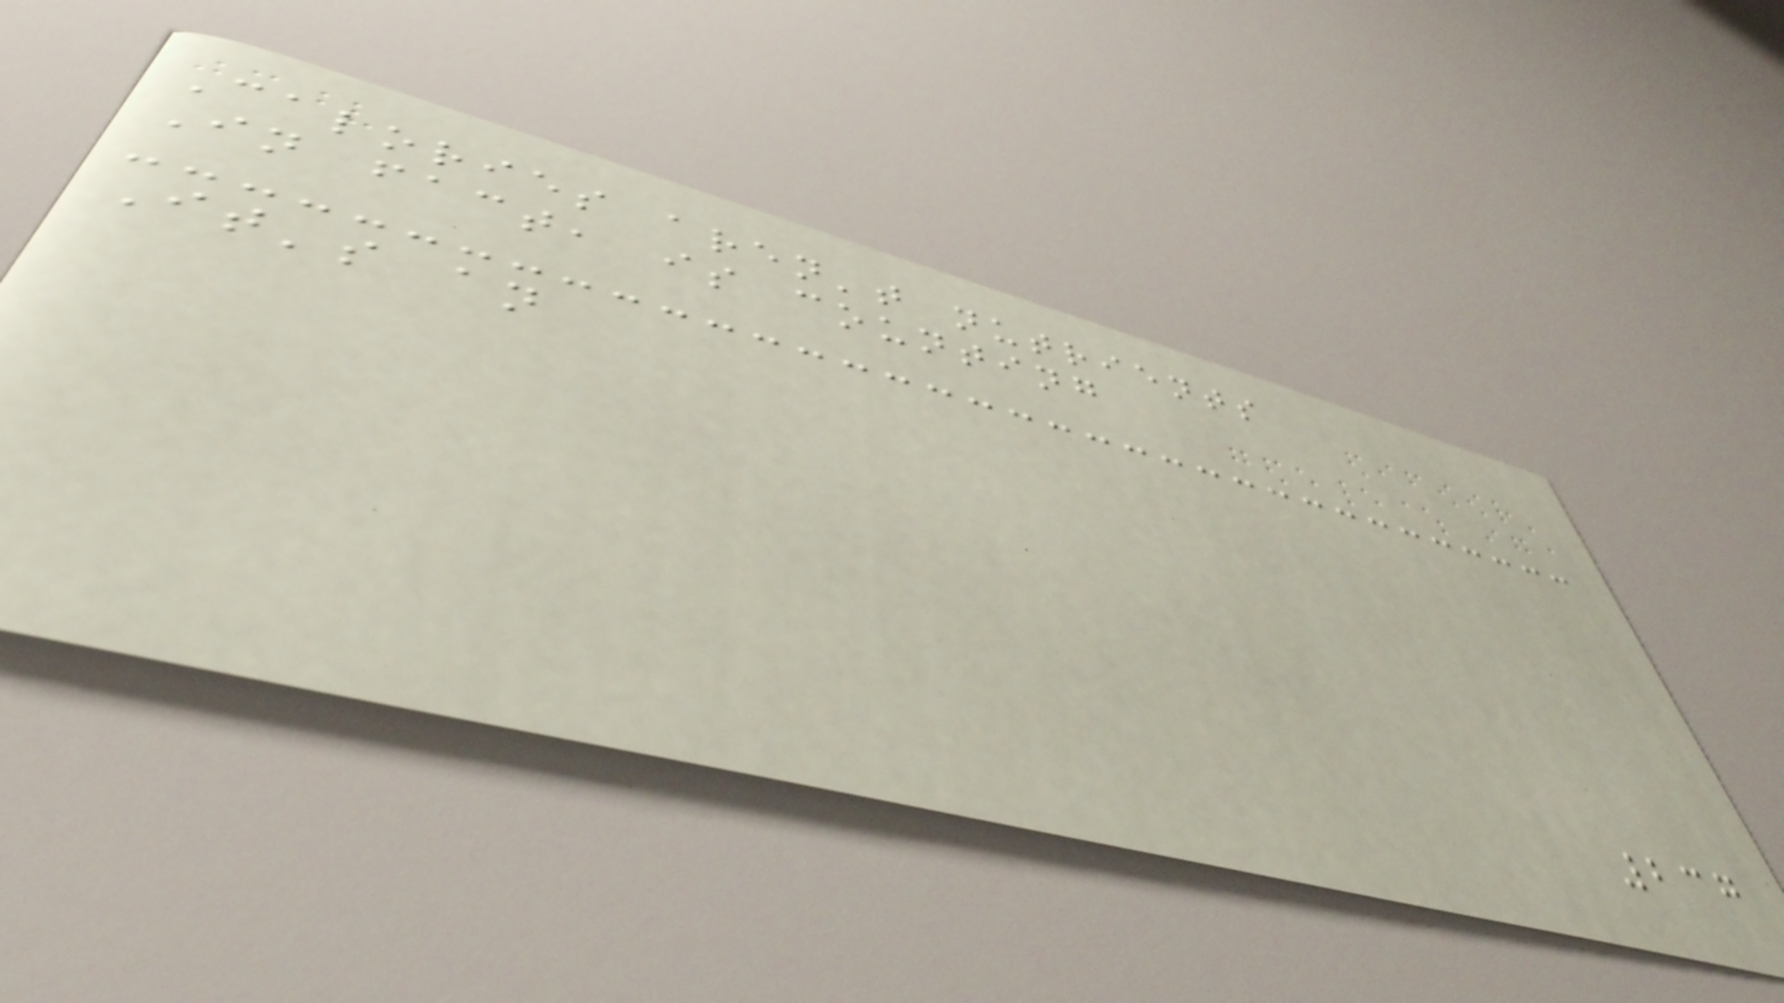Calories aren't nutrients
In fact, is counting
It's an
237
